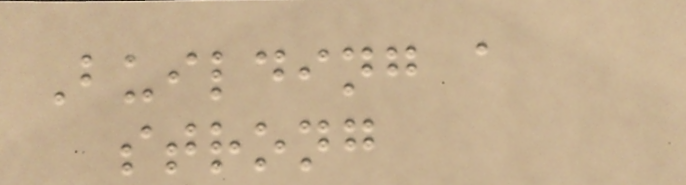Building a
strong
